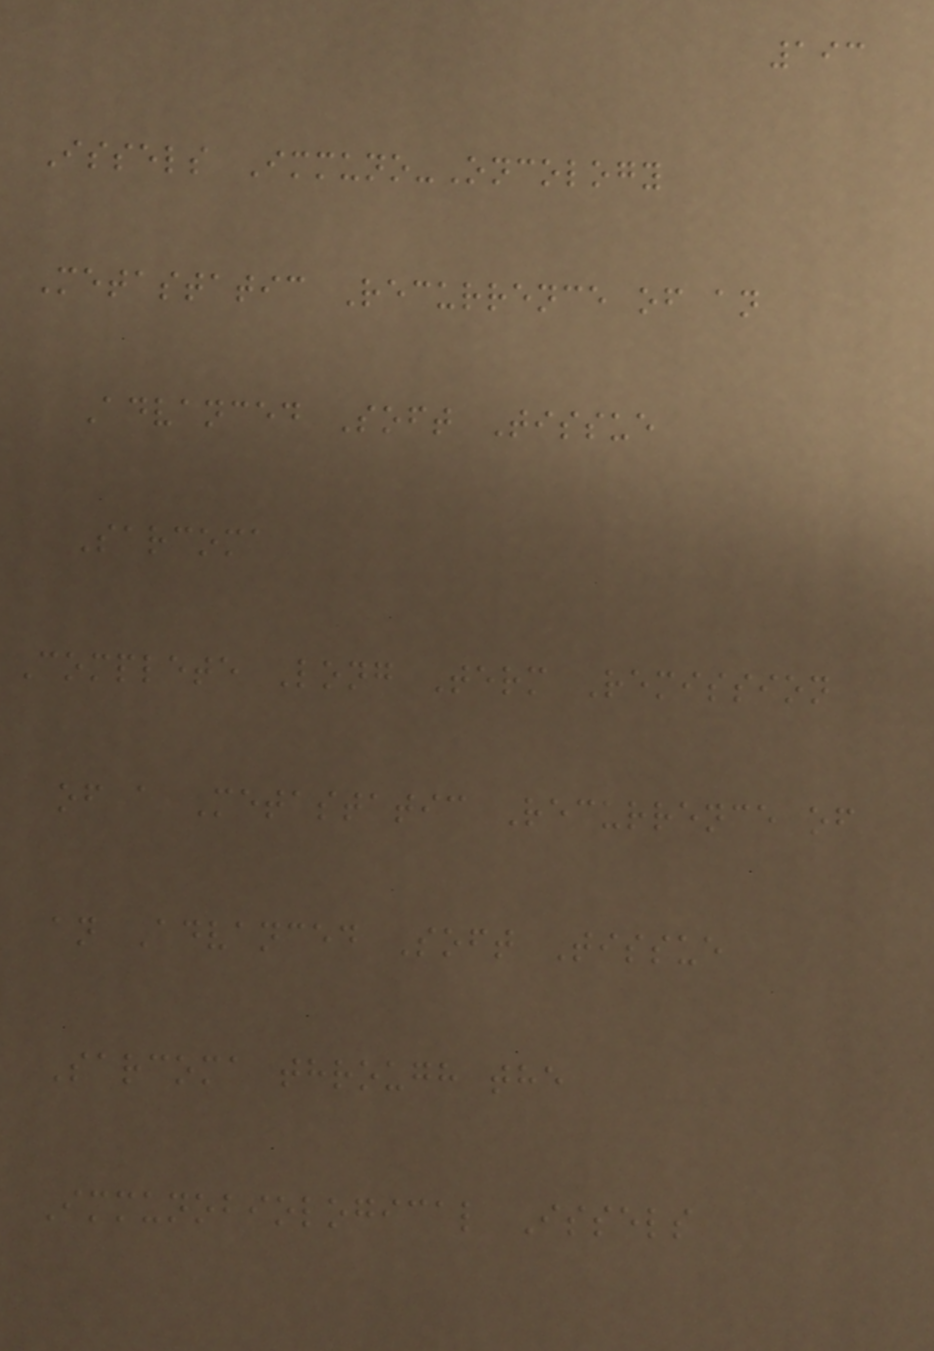193
Issels Immuno-Oncology
Metastatic Recurrence of an
Advanced Soft Tissue
Sarcoma
Complete Long Term Remission
of a Metastatic Recurrence of
an Advanced Soft Tissue
Sarcoma through the
Immunobiological Issels
